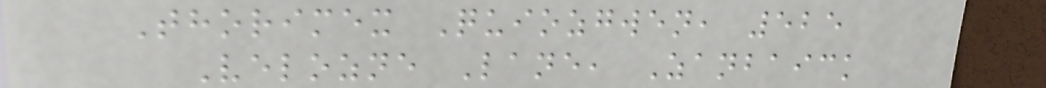Thorimex Quiozgwen, 525
Velozne Lane, Zanbaick
